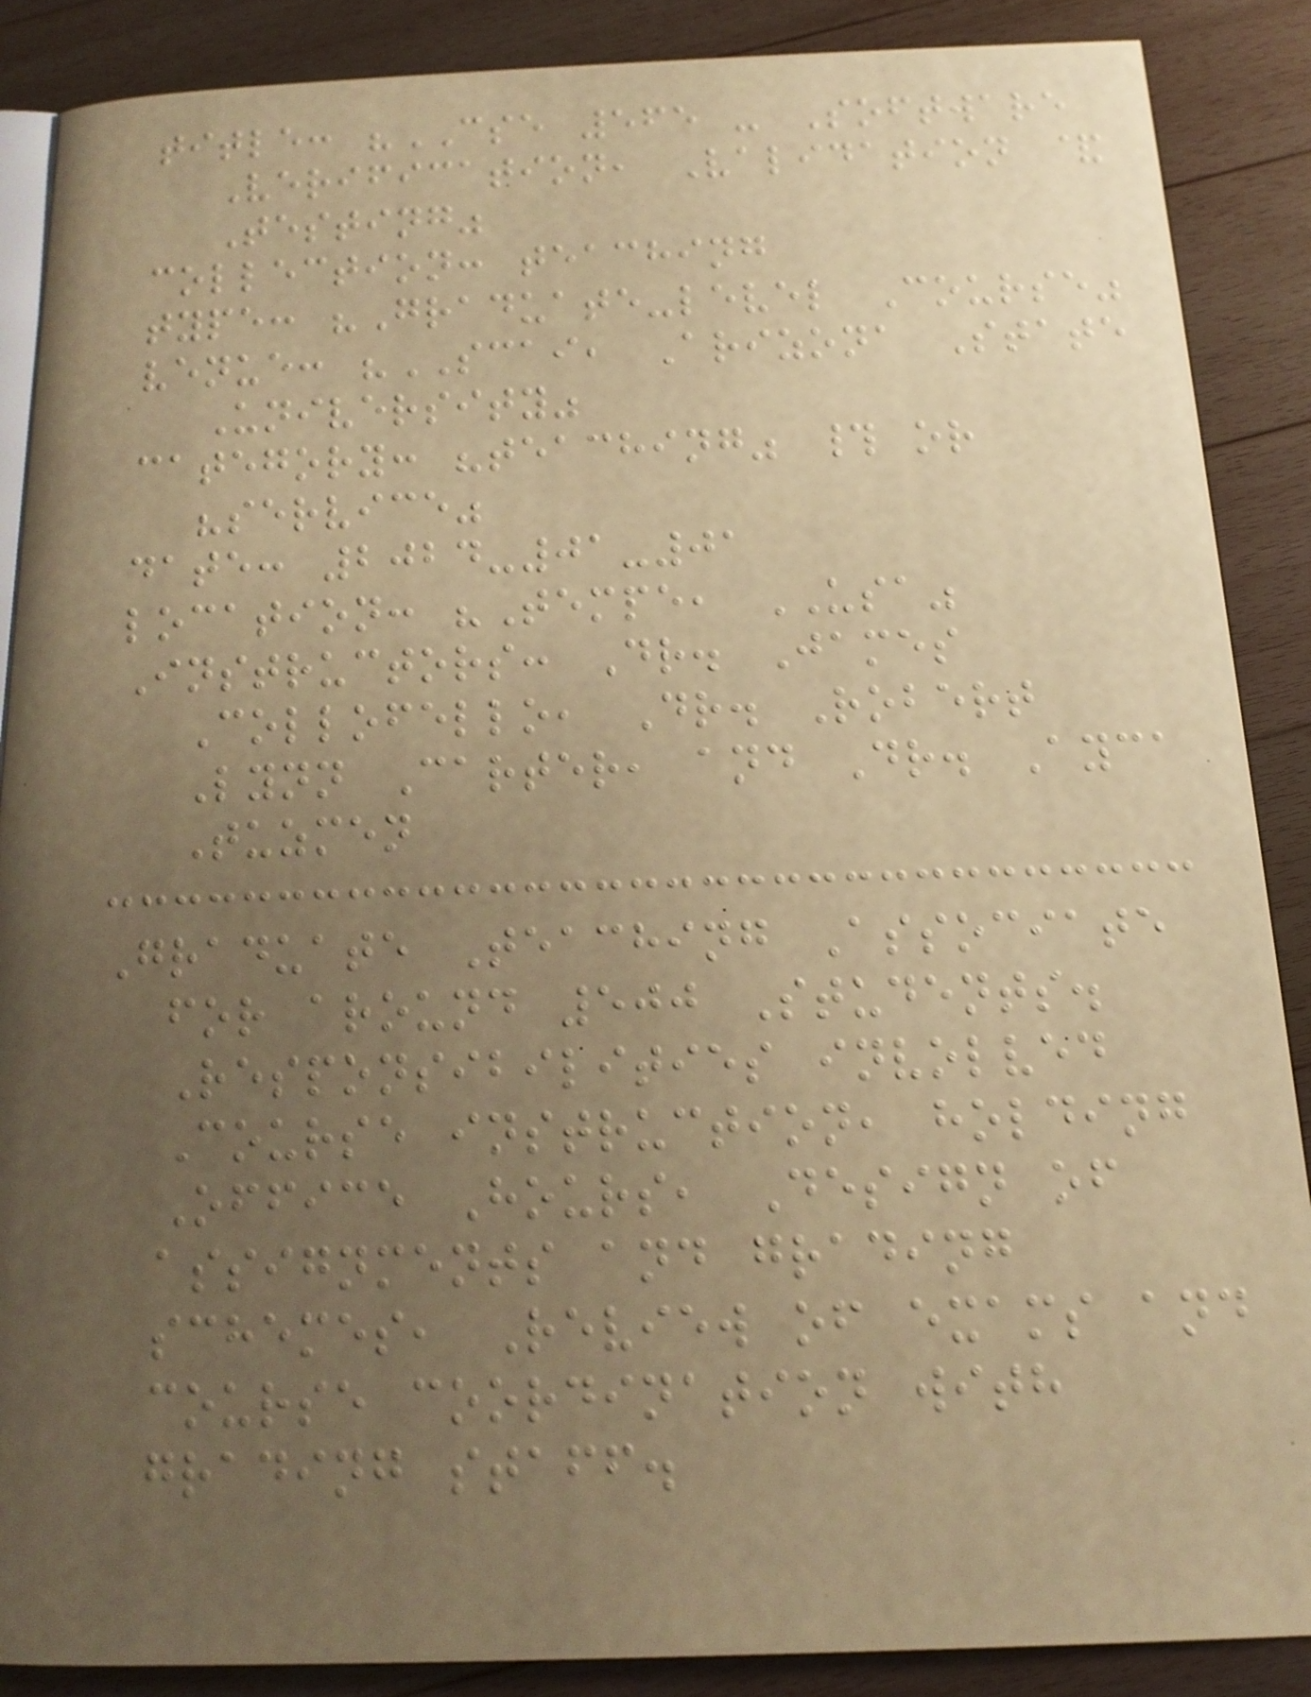title: "CSE 565 - Software
Verification, Validation &
Testing"
collection: teaching
type: "Graduate-level Course"
venue: "SCAI, Arizona State
University"
category: "teaching" # or
"service"
date: 2024-01-01
location: "Tempe, USA"
Instructors: Dr. James
Collofello, Dr. Robert
Lynn Carter, and Dr. Ayca
Tuzmen
Graduate Teaching Associate
for around 500 Students.
Responsibilities involved
Course instruction, holding
Office Hours, Design of
assignments and grading
schemes, Review of exams and
course coordination with
grading staff.
